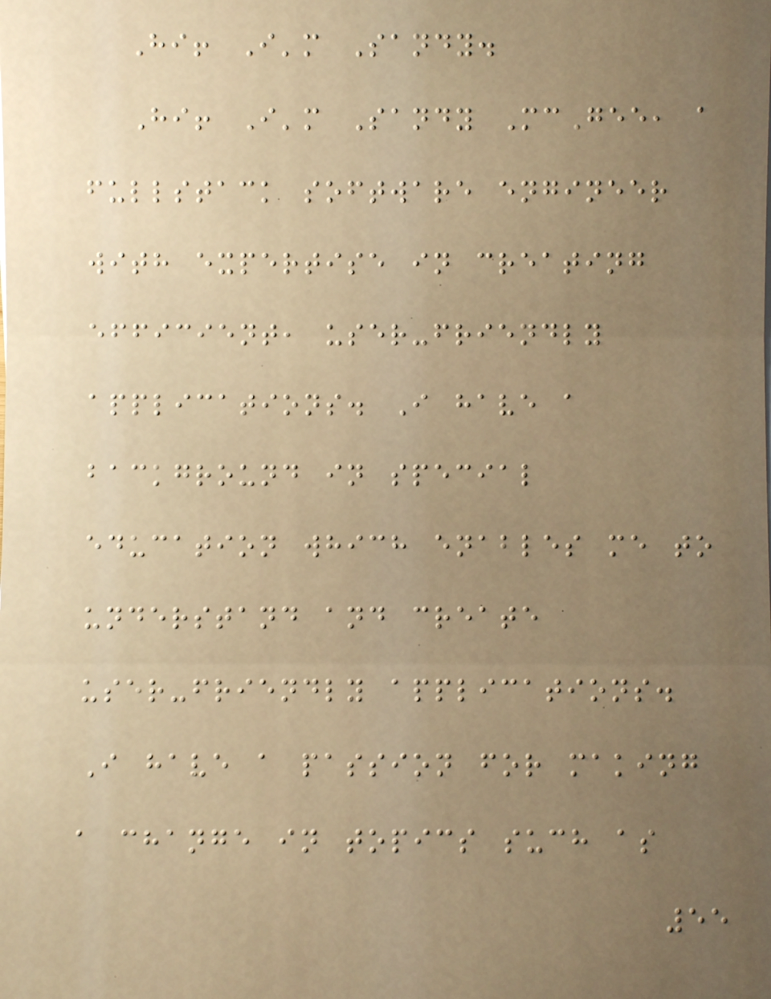Hi! I'm Sandy.
Hi! I'm Sandy McGee, a
fullstack software engineer
with expertise in creating
efficient, user-friendly
applications. I have a
background in special
education which enables me to
understand and create
user-friendly applications.
I have a passion for making
a change in topics such as
55
